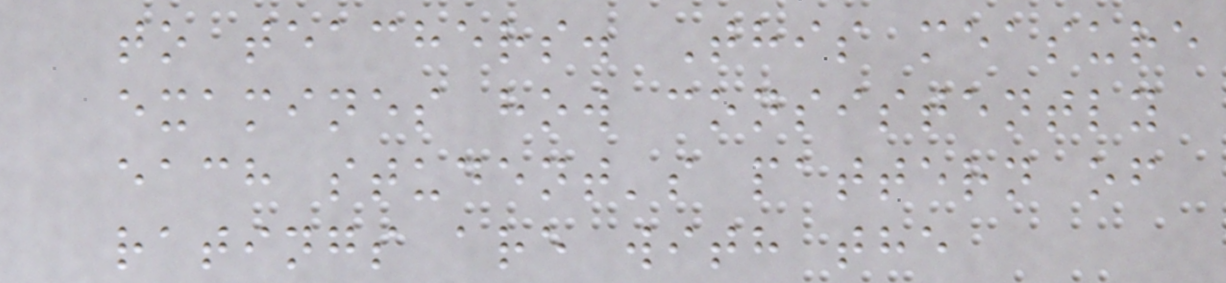to teachers. This measure
examines how consistently
each student's pattern of
ratings are with the
